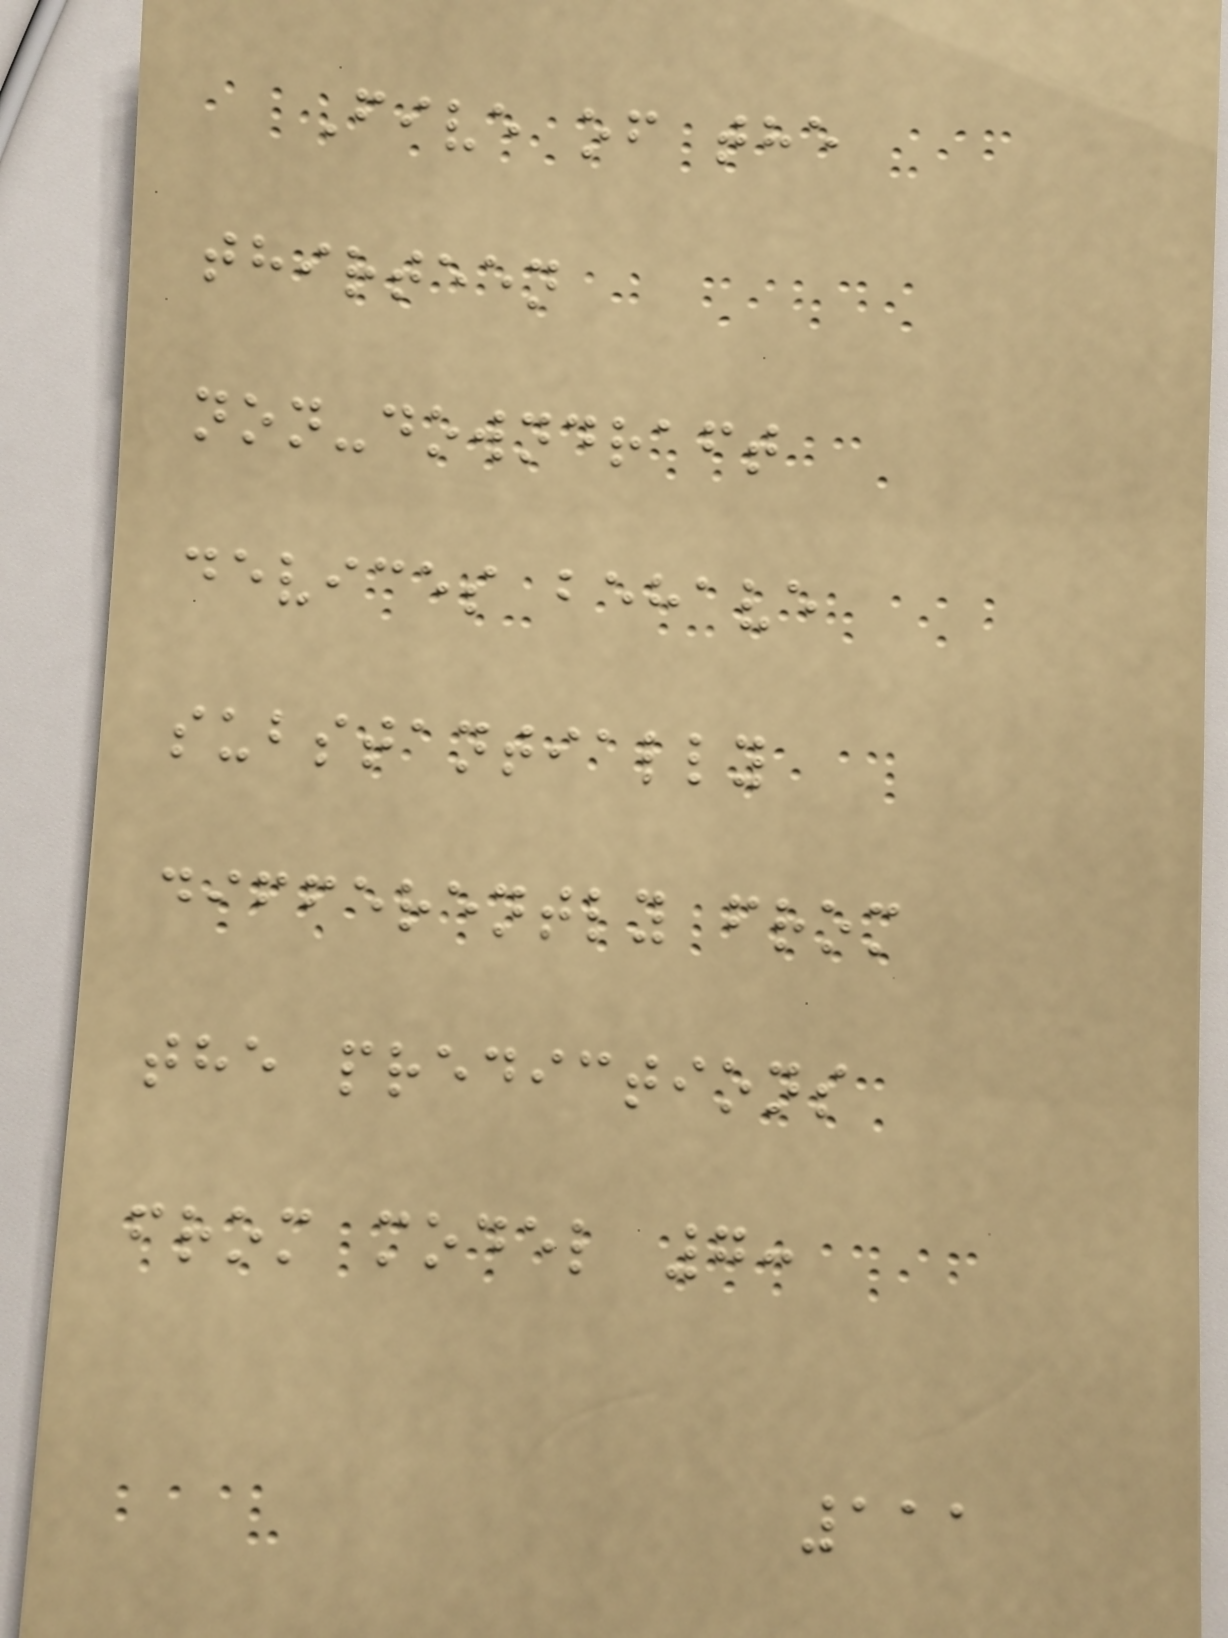Five of the
thirteen
non-downdraft
devices behave
substantially
differently from
the predictions
from model 7:
111
